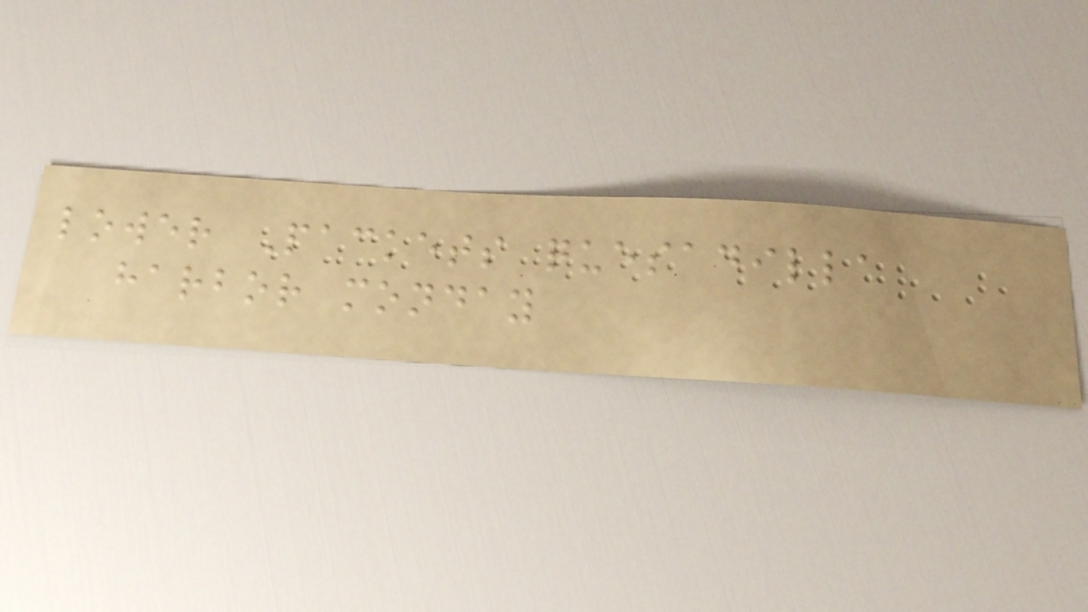lower Packets quesadilla
harbor monday
